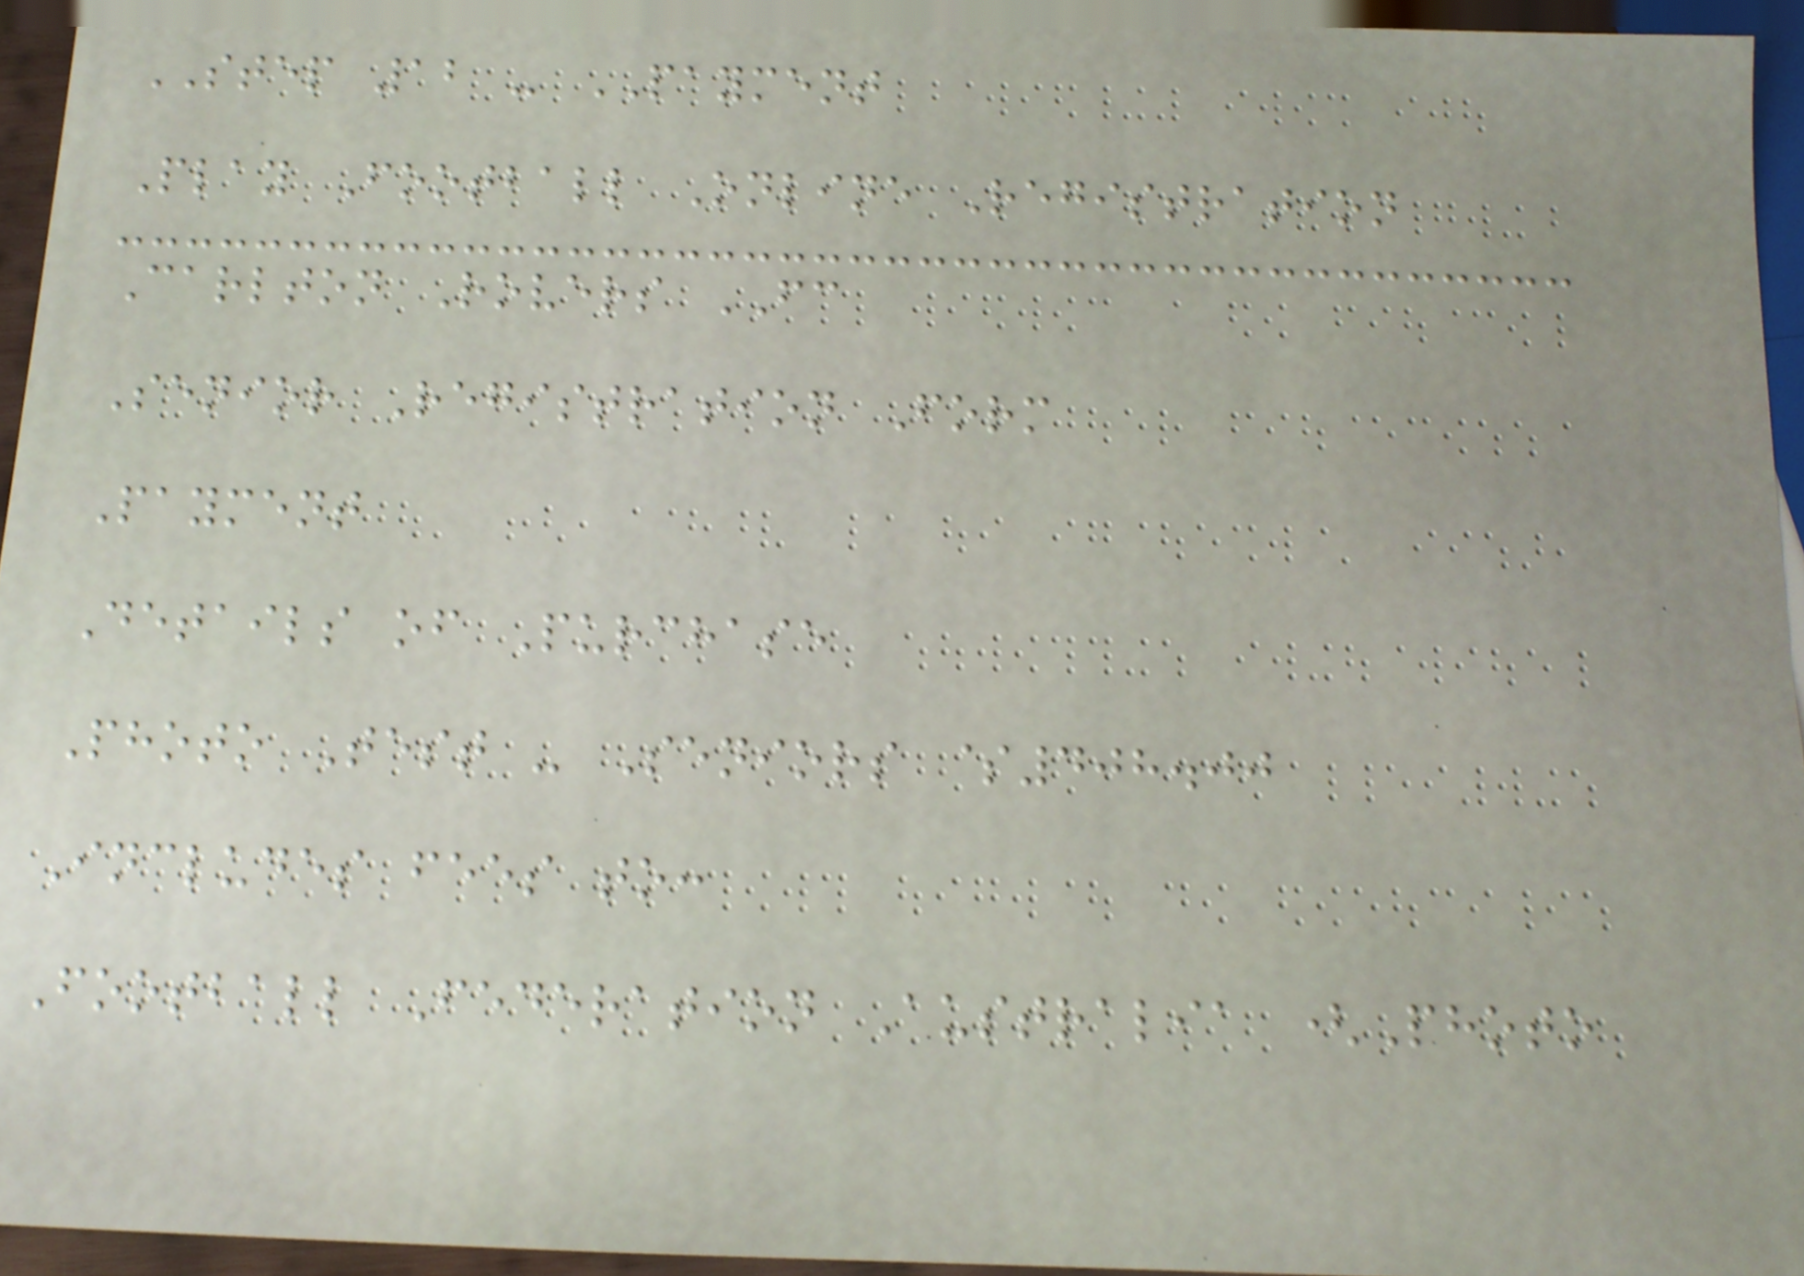STEP 12 - PAYMENT
Play Football Online Registration
Carlton Rovers FC
Senior Registration Form
Payment
Details of Purchase
Photo Test - Seniors $408.00
Includes fees to:
Football Federation Australia (Photo
